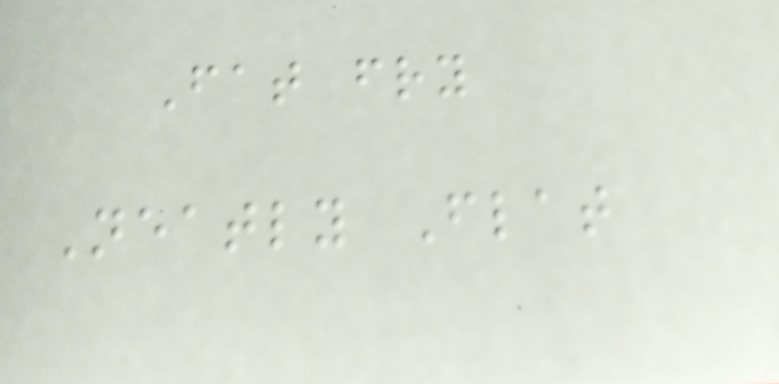Fat fry
Neatly Flat
